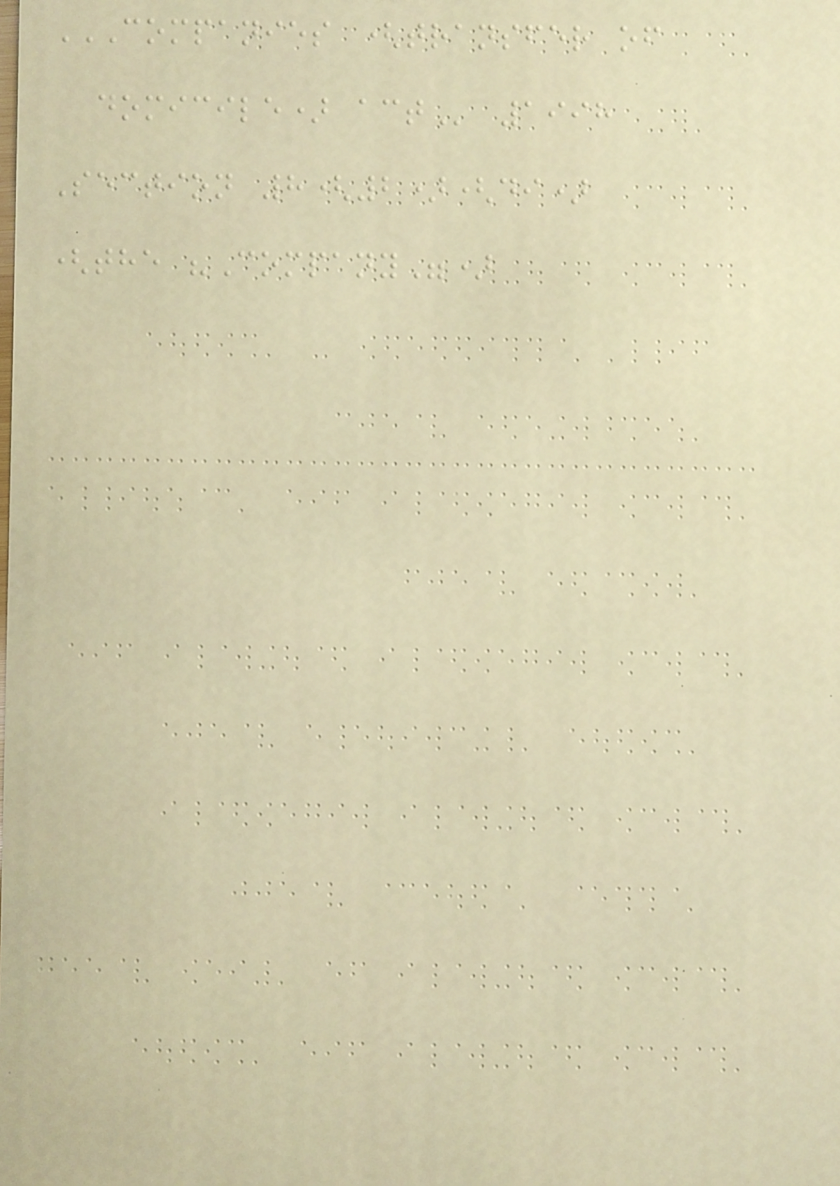COMPANIES (TRANSFER OF
DOMICILE) ACT 1998
Section 8(2)(di)
(the "Company")
